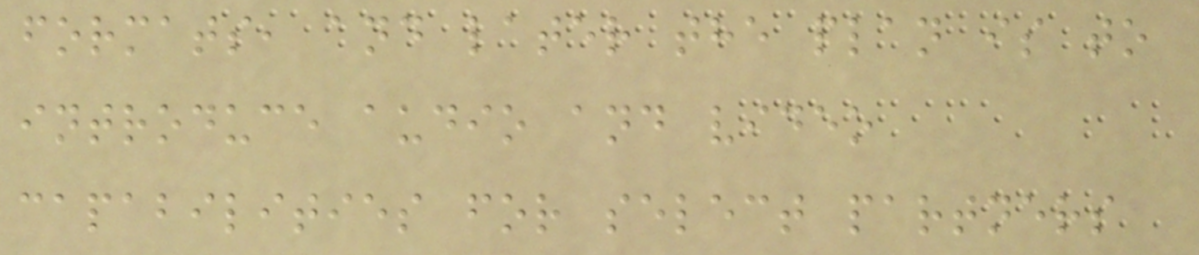formats, and later the plan is to
introduce audio and video
capabilities for select partners
